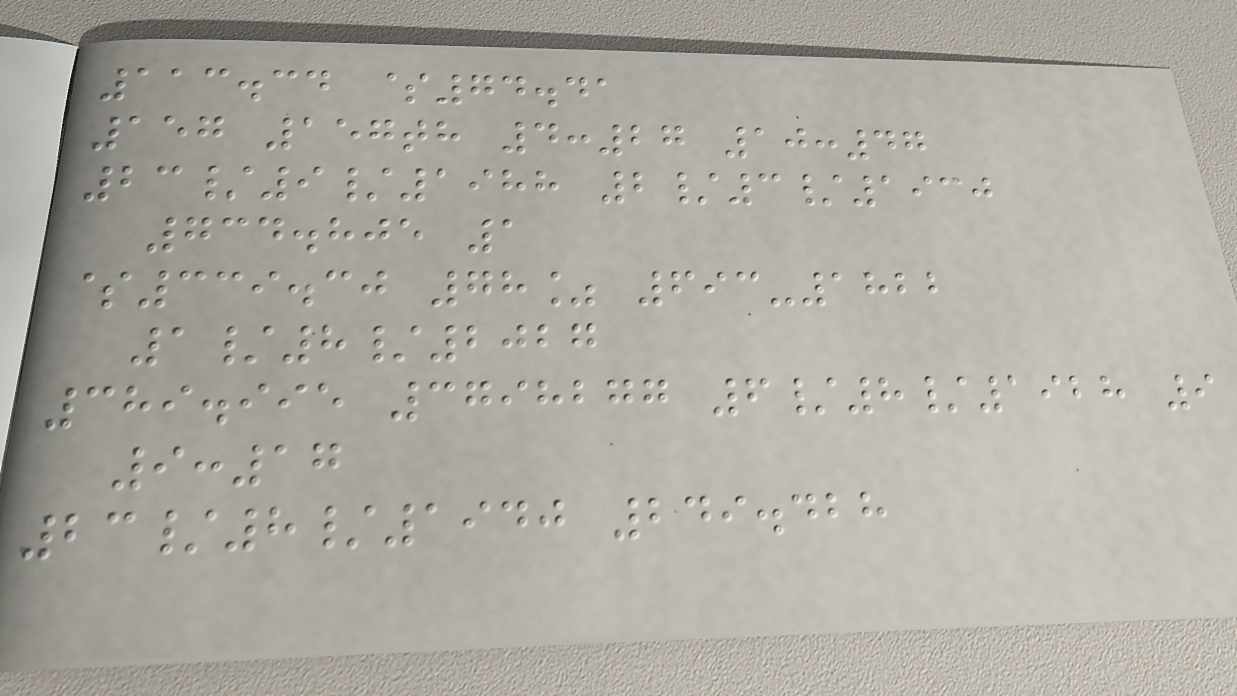113.34 $74.41
157 157th 4:27 10:47
23/9/1988 2/3/1930
734.805 1
$339.30 78% 693-1822
1/8/2027
389.995 3798277 6/8/1928 9
9:17
23/8/1940 249.428
